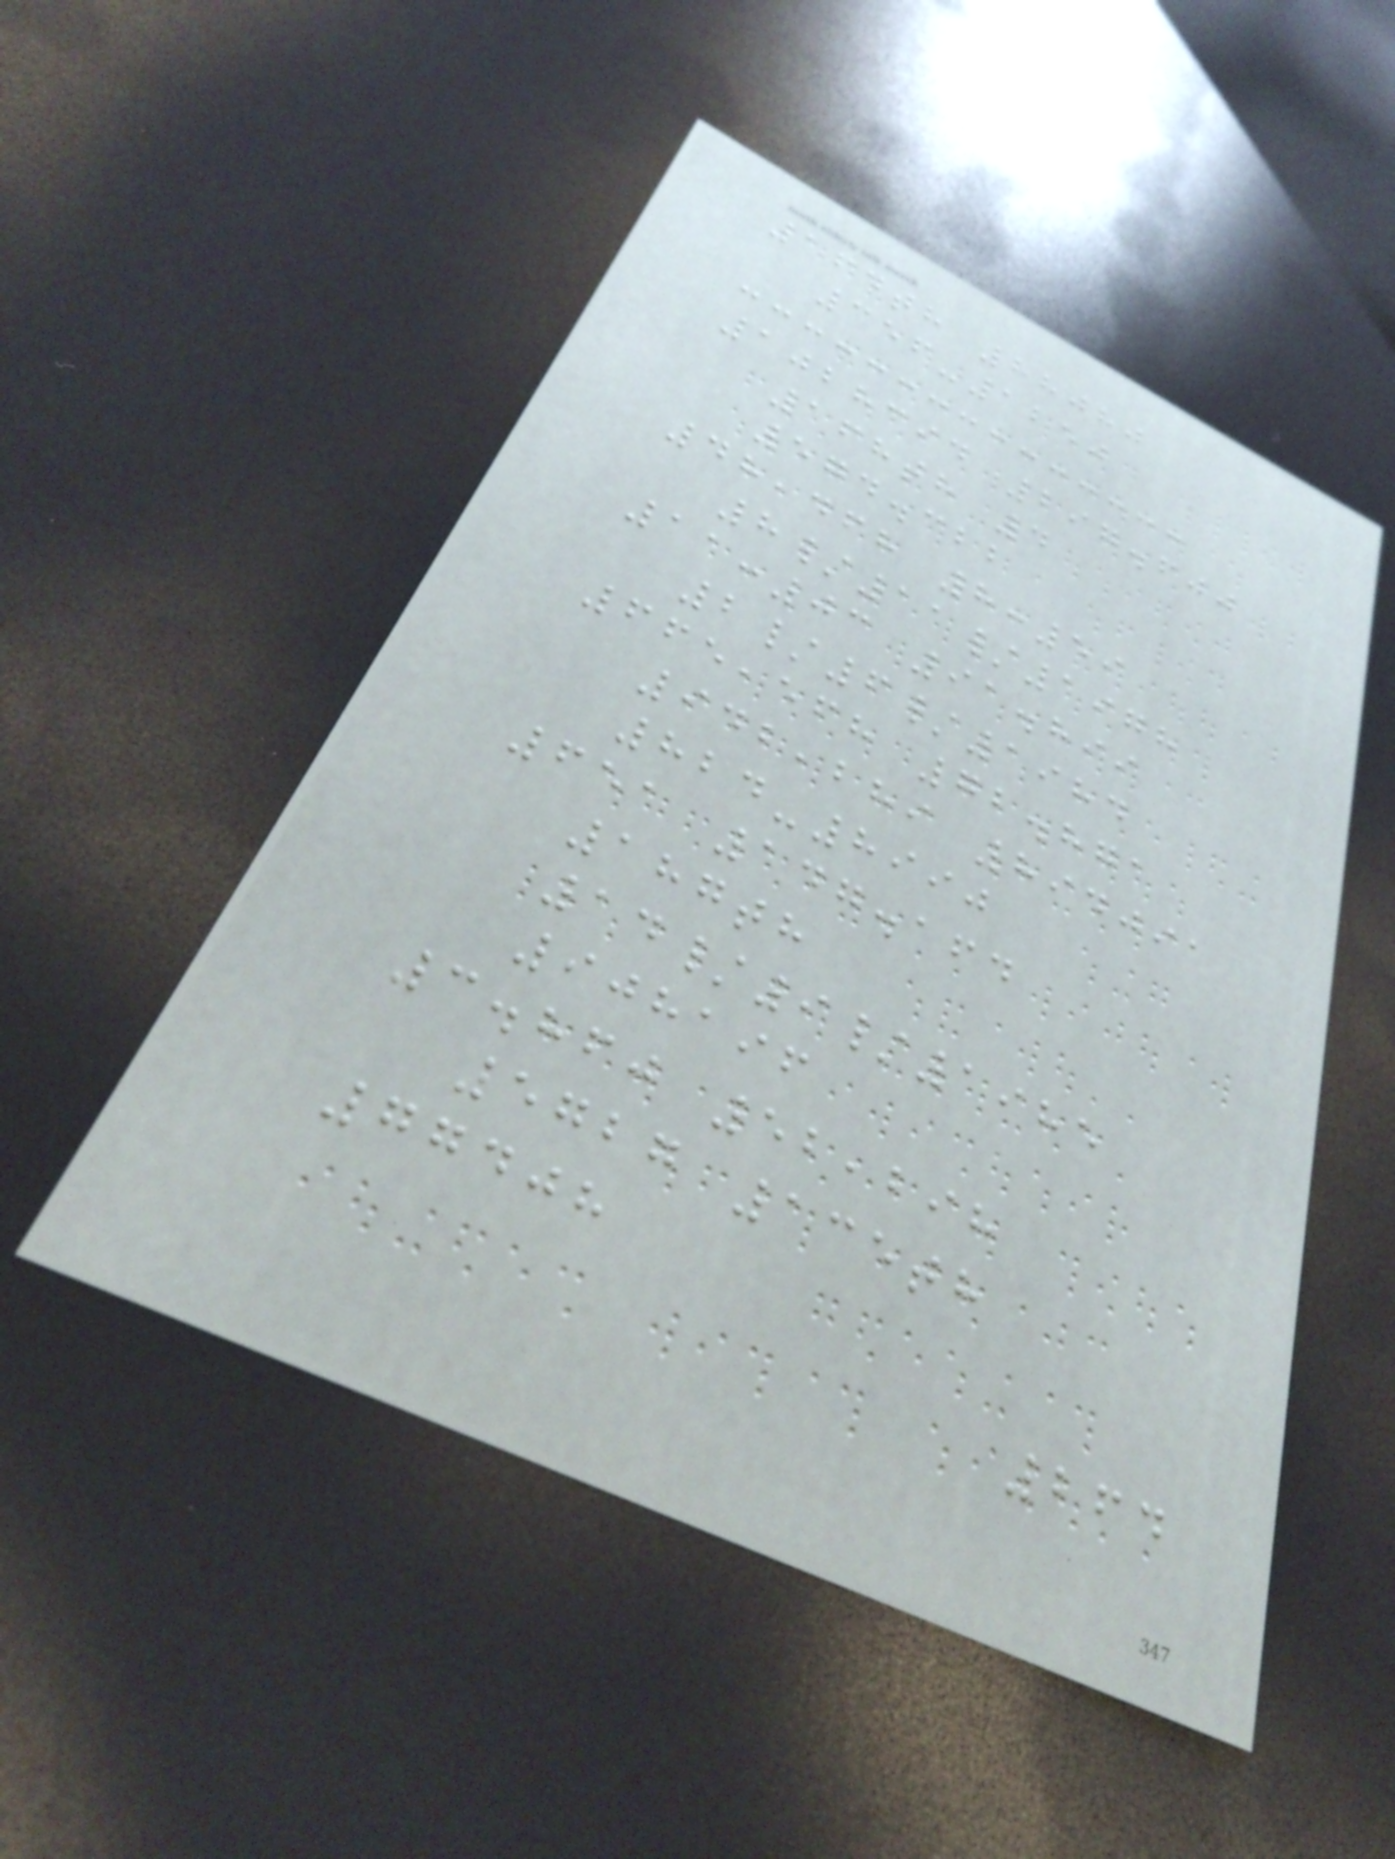164th 88080
356-1250
1028394 297.600
168th 4
574.322
48,468 8:59
8/11/1978
11:03 91.899
2/6/1984
665,568 72.871
942,289 894091
824-8990
651 147.164
187th
14/9/1985
908196
3.860 52,298
5727 135th
77408
264
